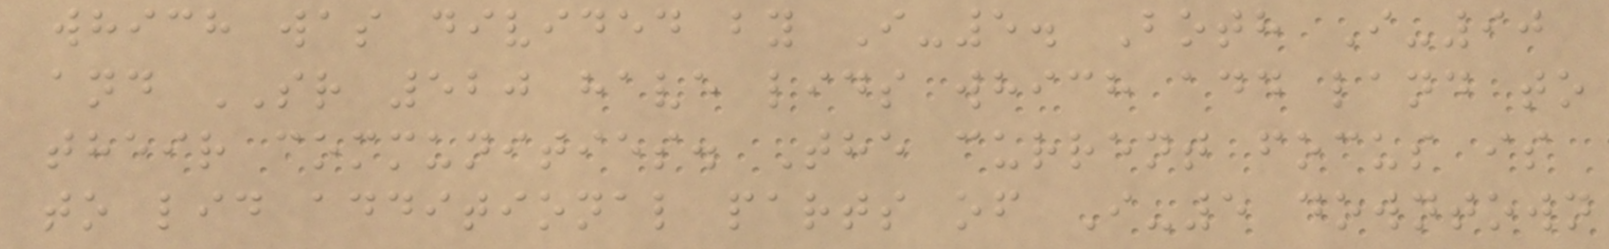which was divided by I-5. Both I-90
and SR 520 have lids which add land to
their communities. The current focus is
to lid additional parts of I-5 downtown
